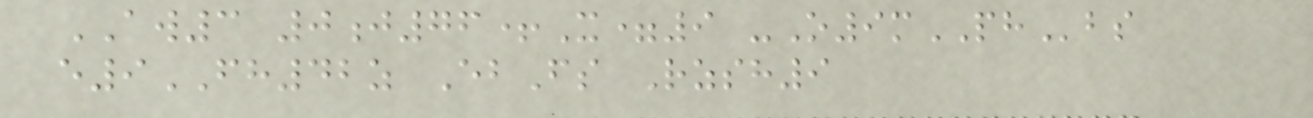AW3 0j76+X=9 -O9mPHbs
e9FH42z EbFs Rzsh9
